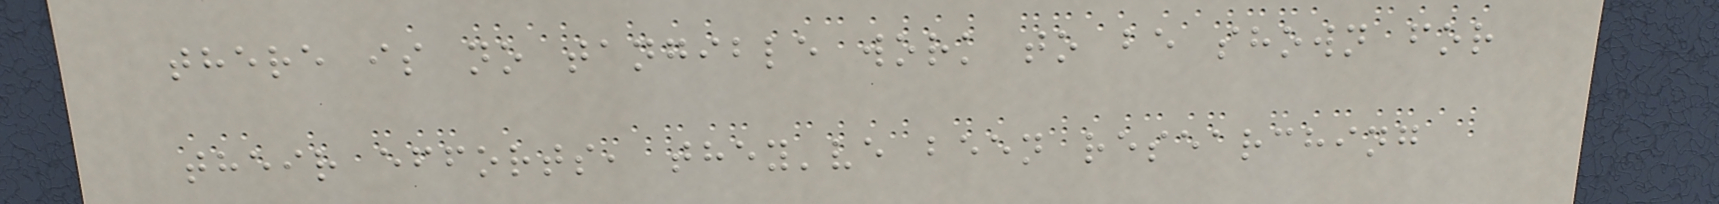there is no tangible work to be shown for
their efforts, they've been researching
